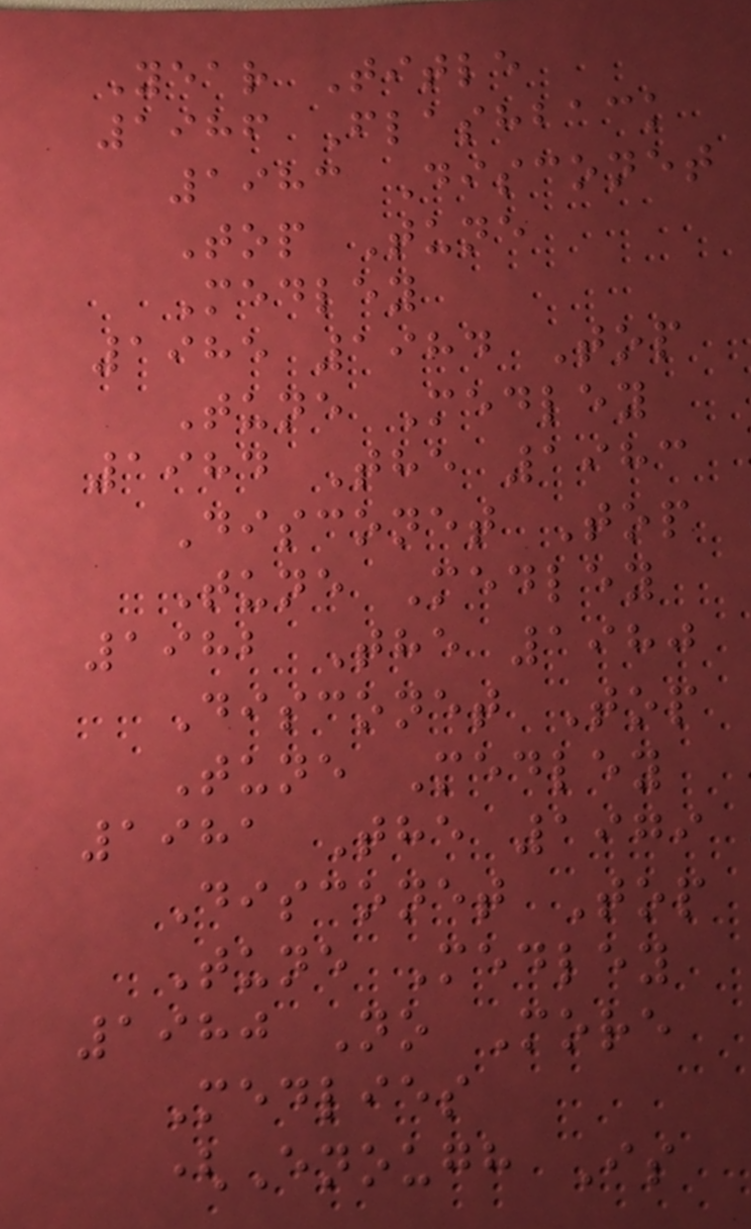Year Title
1986 Flashback
1983 Disconet
Top Tune
Medley
1985 1984 Top
Tune Medley
1984 The 1983
Disconet Top
Tune Medley
1982 The 1980
Disconet Top
Tune Medley
1981 The 1979
Disconet Top
Tune Medley
1980 No More
Medlies
(Enough Is
